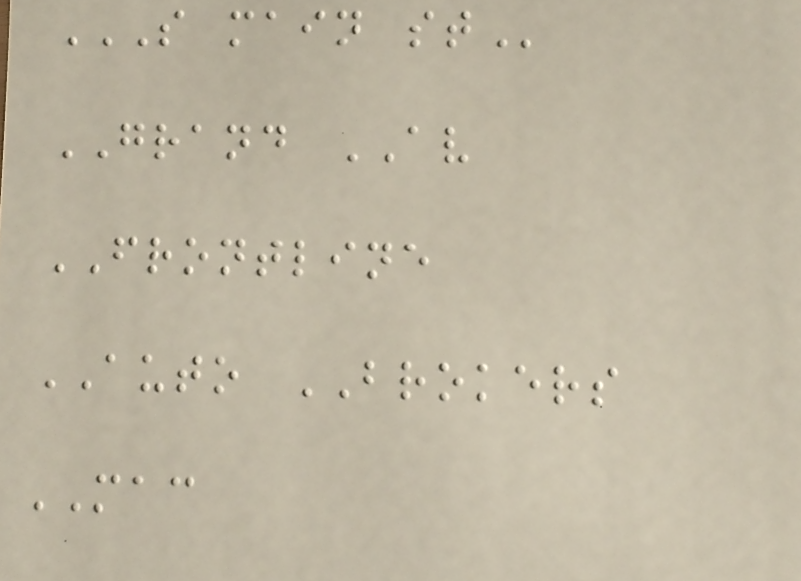S MAIN ST
GRAND AV
FRONTLINE
AUTO BROKERS
MAC
